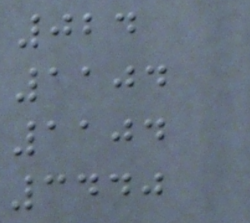024
1104
1104
3440
